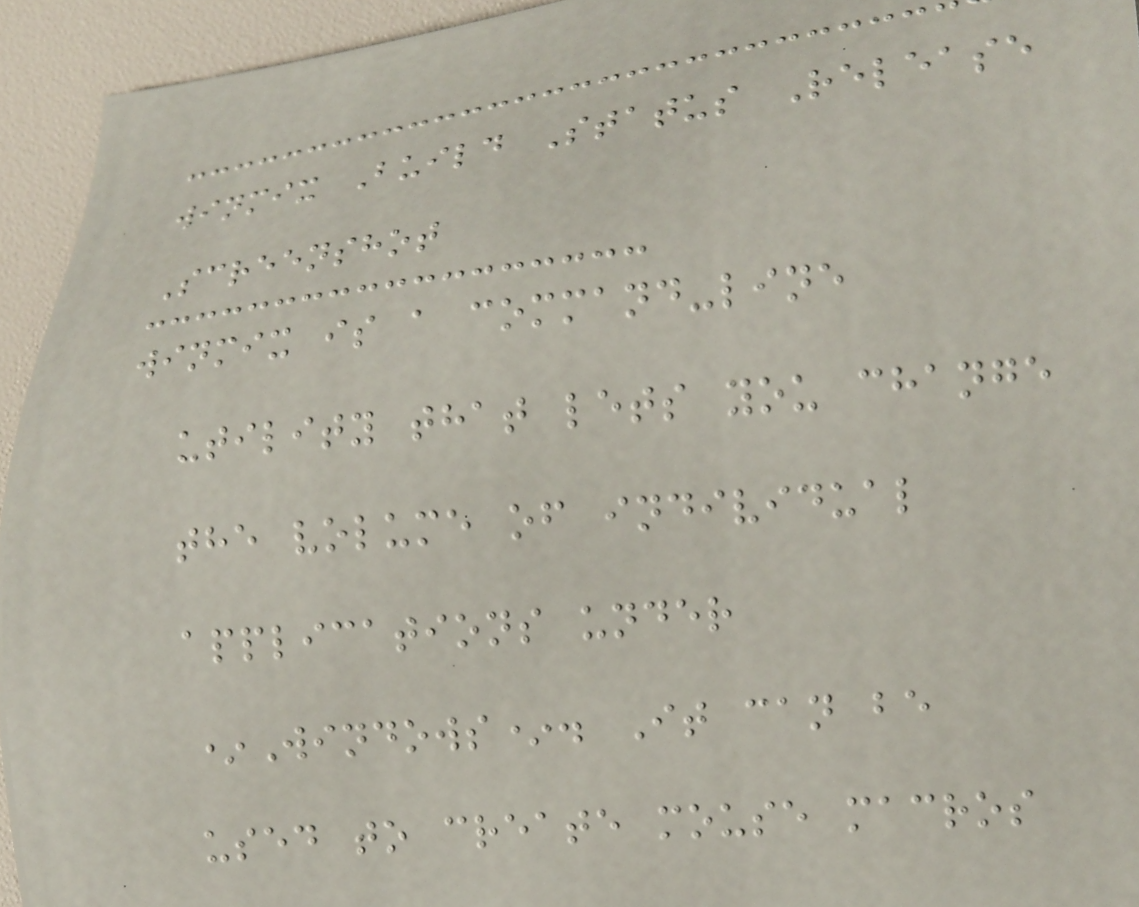winmix Build Status Release
Screenshot
winmix is a command-line
utility that lets you change
the volume of individual
applications under
*Windows*. It can be
used to create mouse macros
